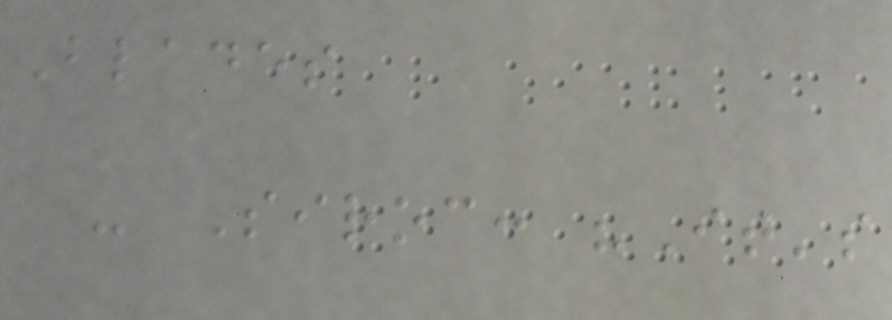Blades
- Siroc: "It's
